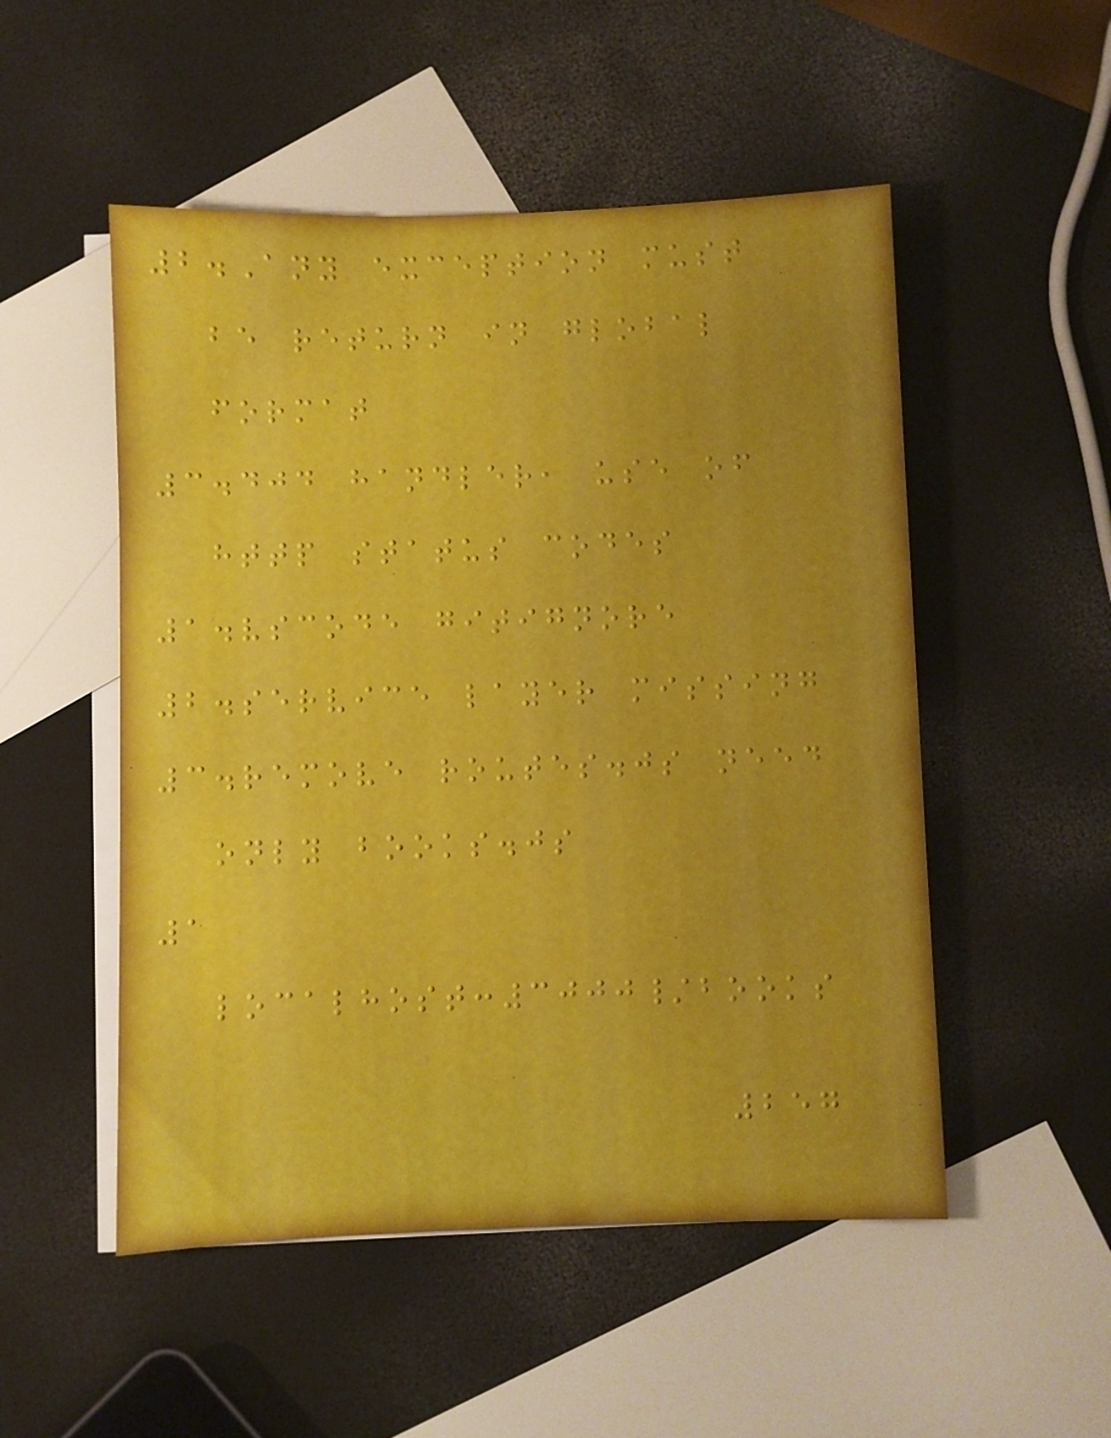2.Any exception must
be return in global
format
3.404 handler, use of
http status codes
1.vscode gitignore
2.service layer missing
3.remove routes.js need
only books.js
1
localhost:3000/books
257
